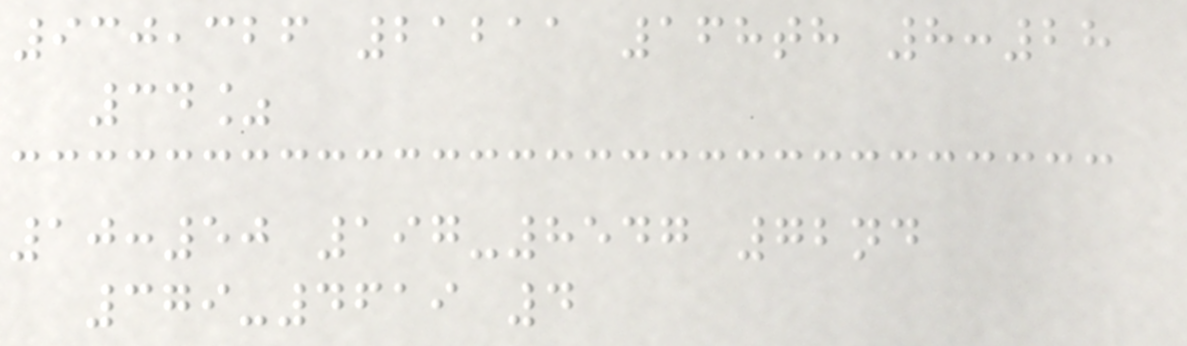930,326 21211 168th 8:28
34%
10:50 197-8547 72nd
379-4619 4
